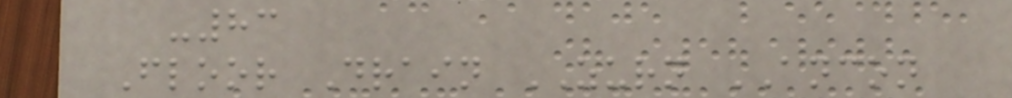-83
Floor Drain ZURN ANCON
